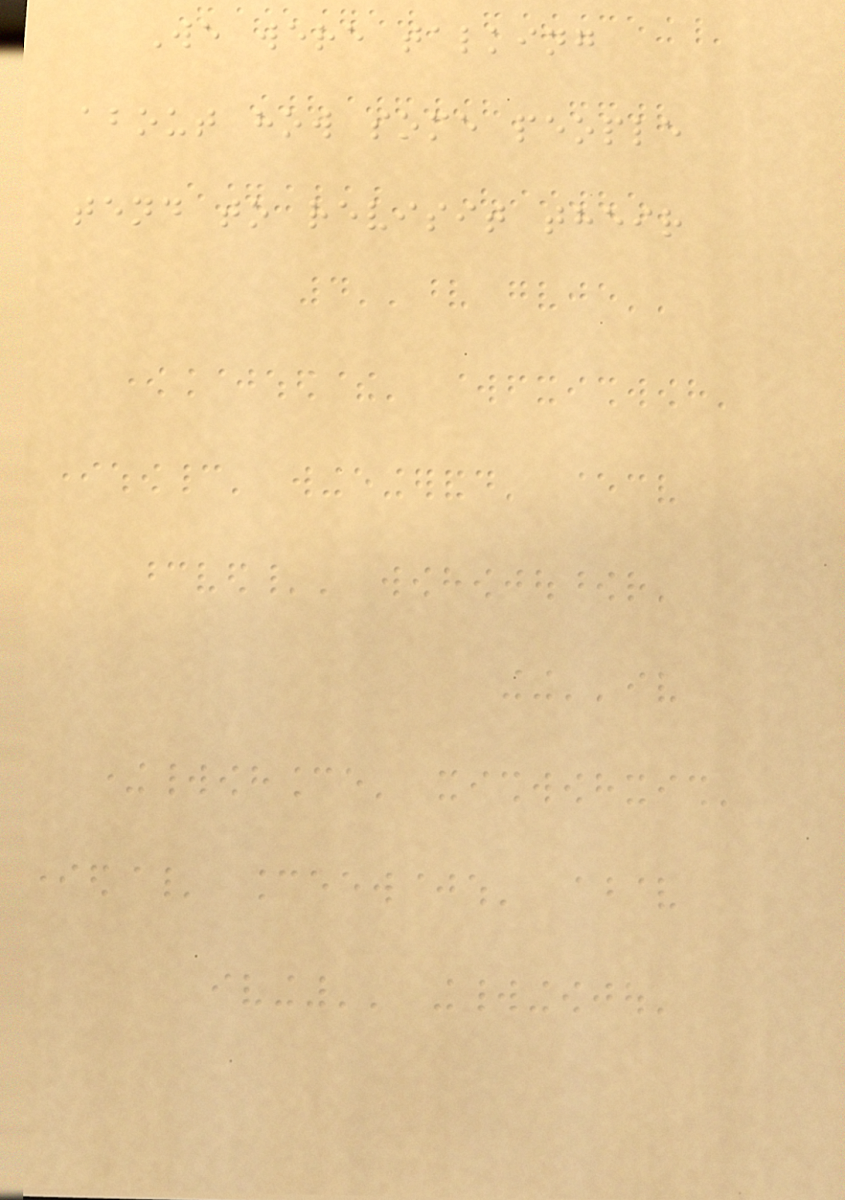We were talking
about how some people
tend to revisit their
